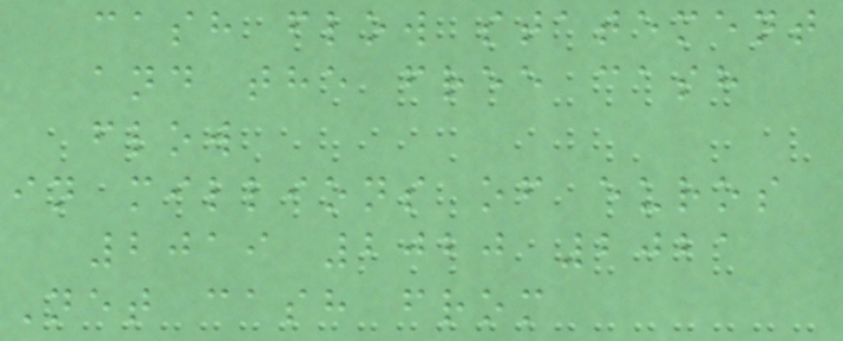cash flow statement
and the free cash
flow
in millions of euros
2019 2020 2021
Net cash from
